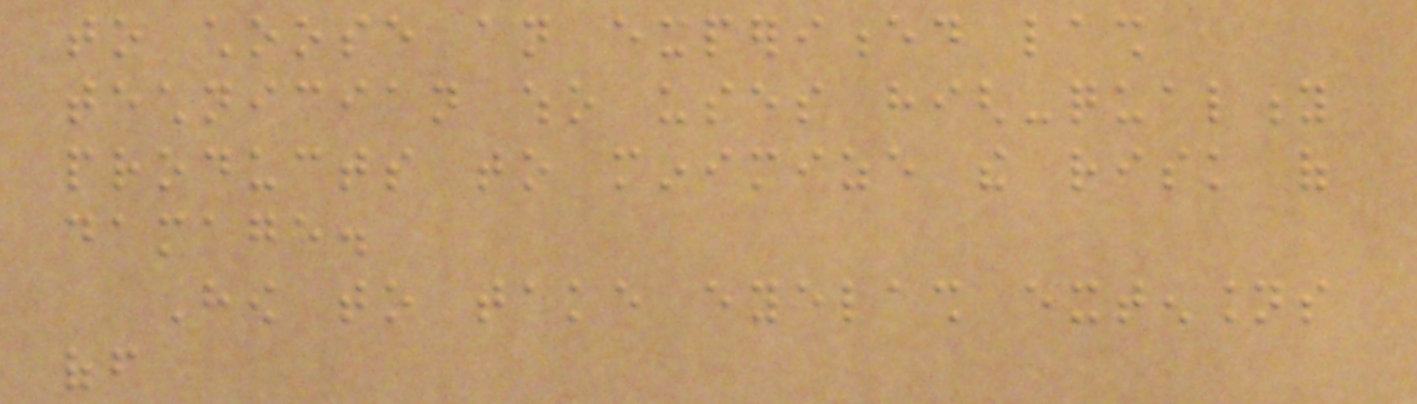to choose an experienced lash
technician who uses high-quality
products to minimize the risk of
damage.
How to take eyelash extensions
off
